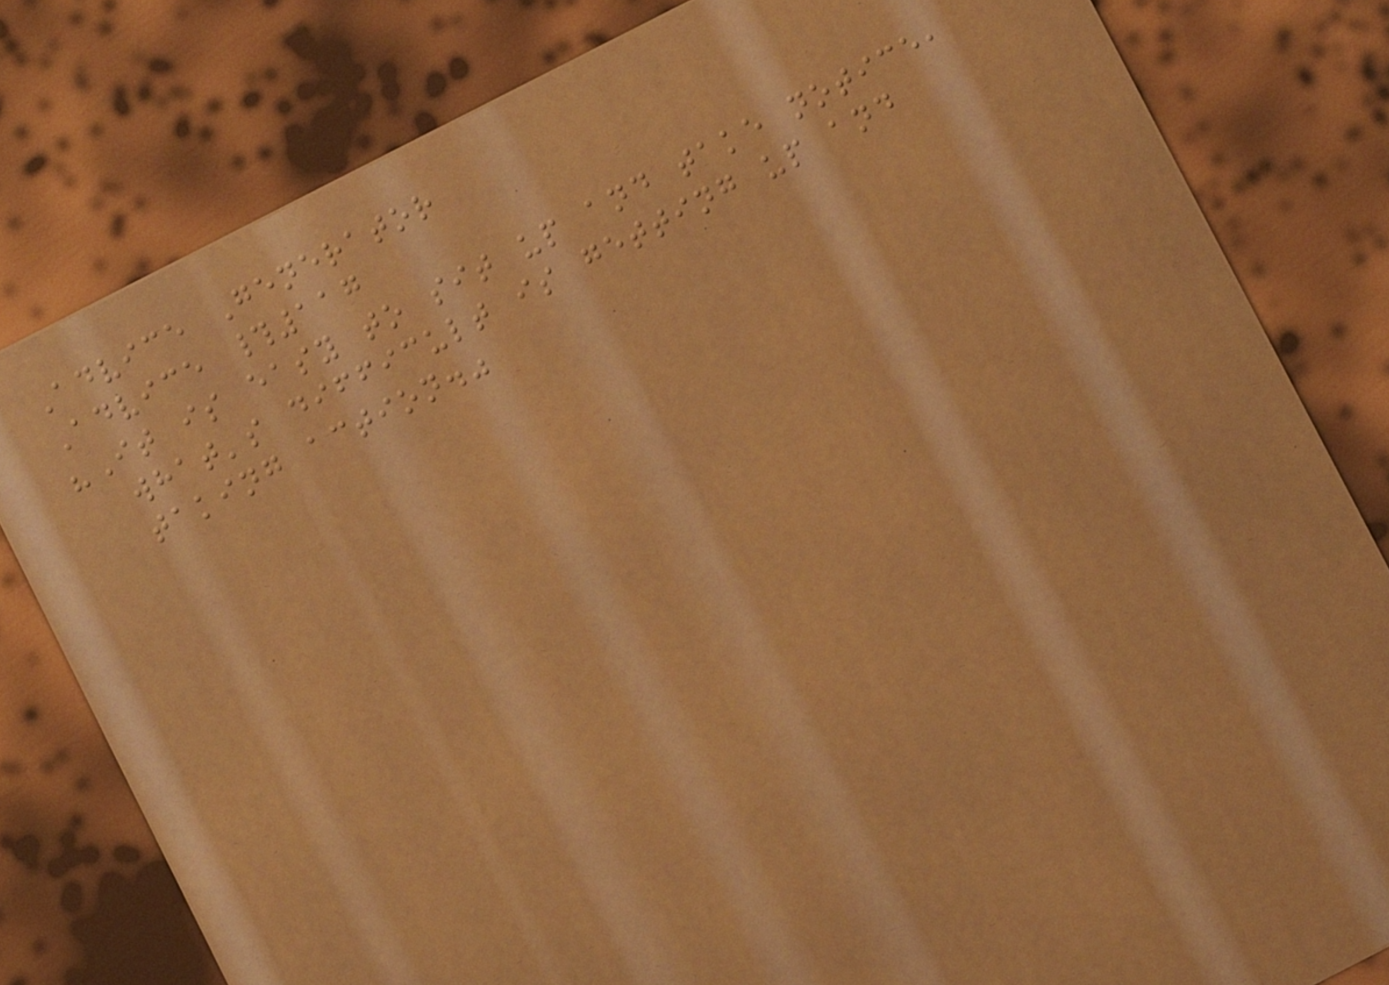Advice Generator
Advice #117
"It is easy to sit up and take notice,
what's difficult is getting up and
taking action."
